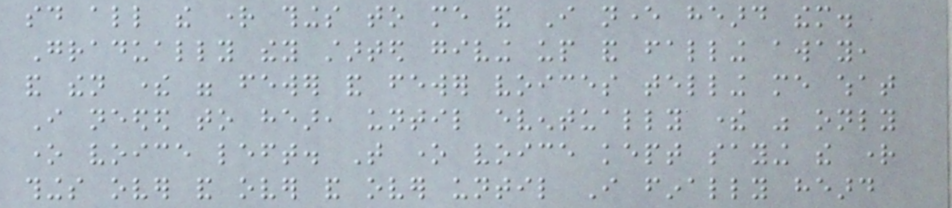said all the right things to me and I never heard them.
Gradually they started giving up and falling away,
and then there were fewer and fewer voices telling me what
I needed to hear, until eventually there was only
one voice left. That one voice kept saying the right
things over and over and over until I finally heard
